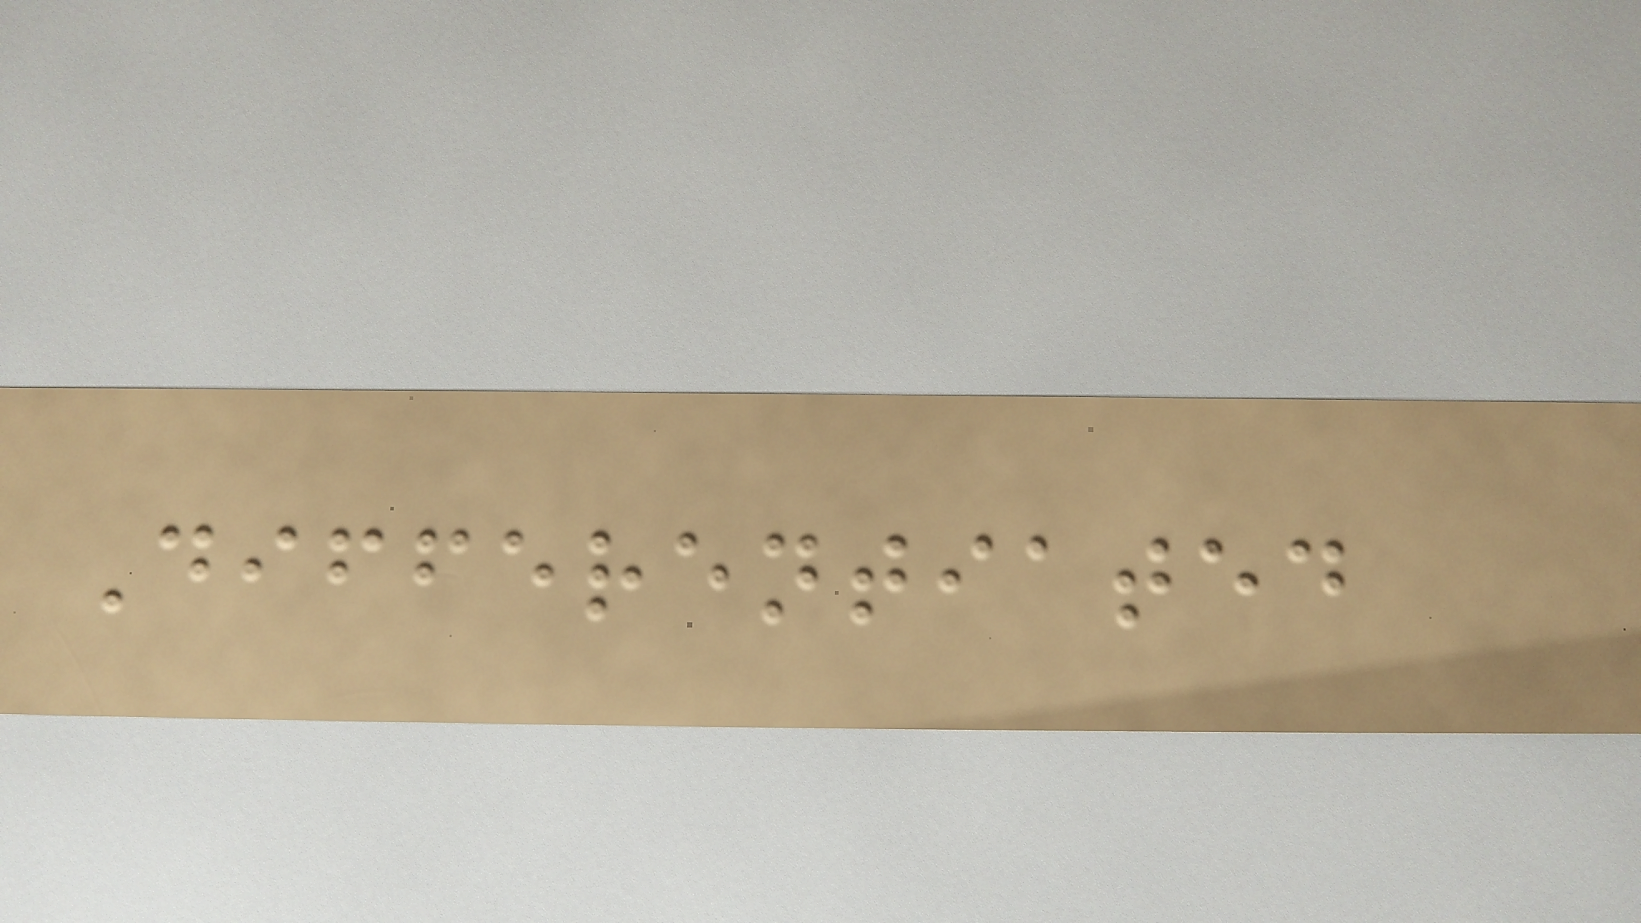Differentiated
